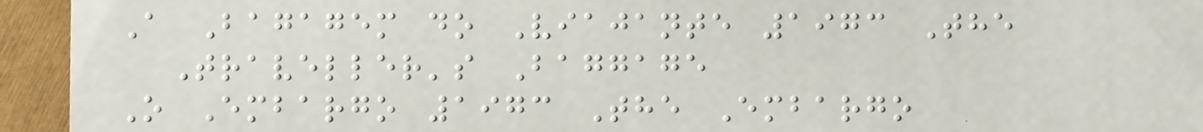A Bagagem do Viajante 1973 The
Traveller's Baggage
O Embargo 1973 The Embargo
